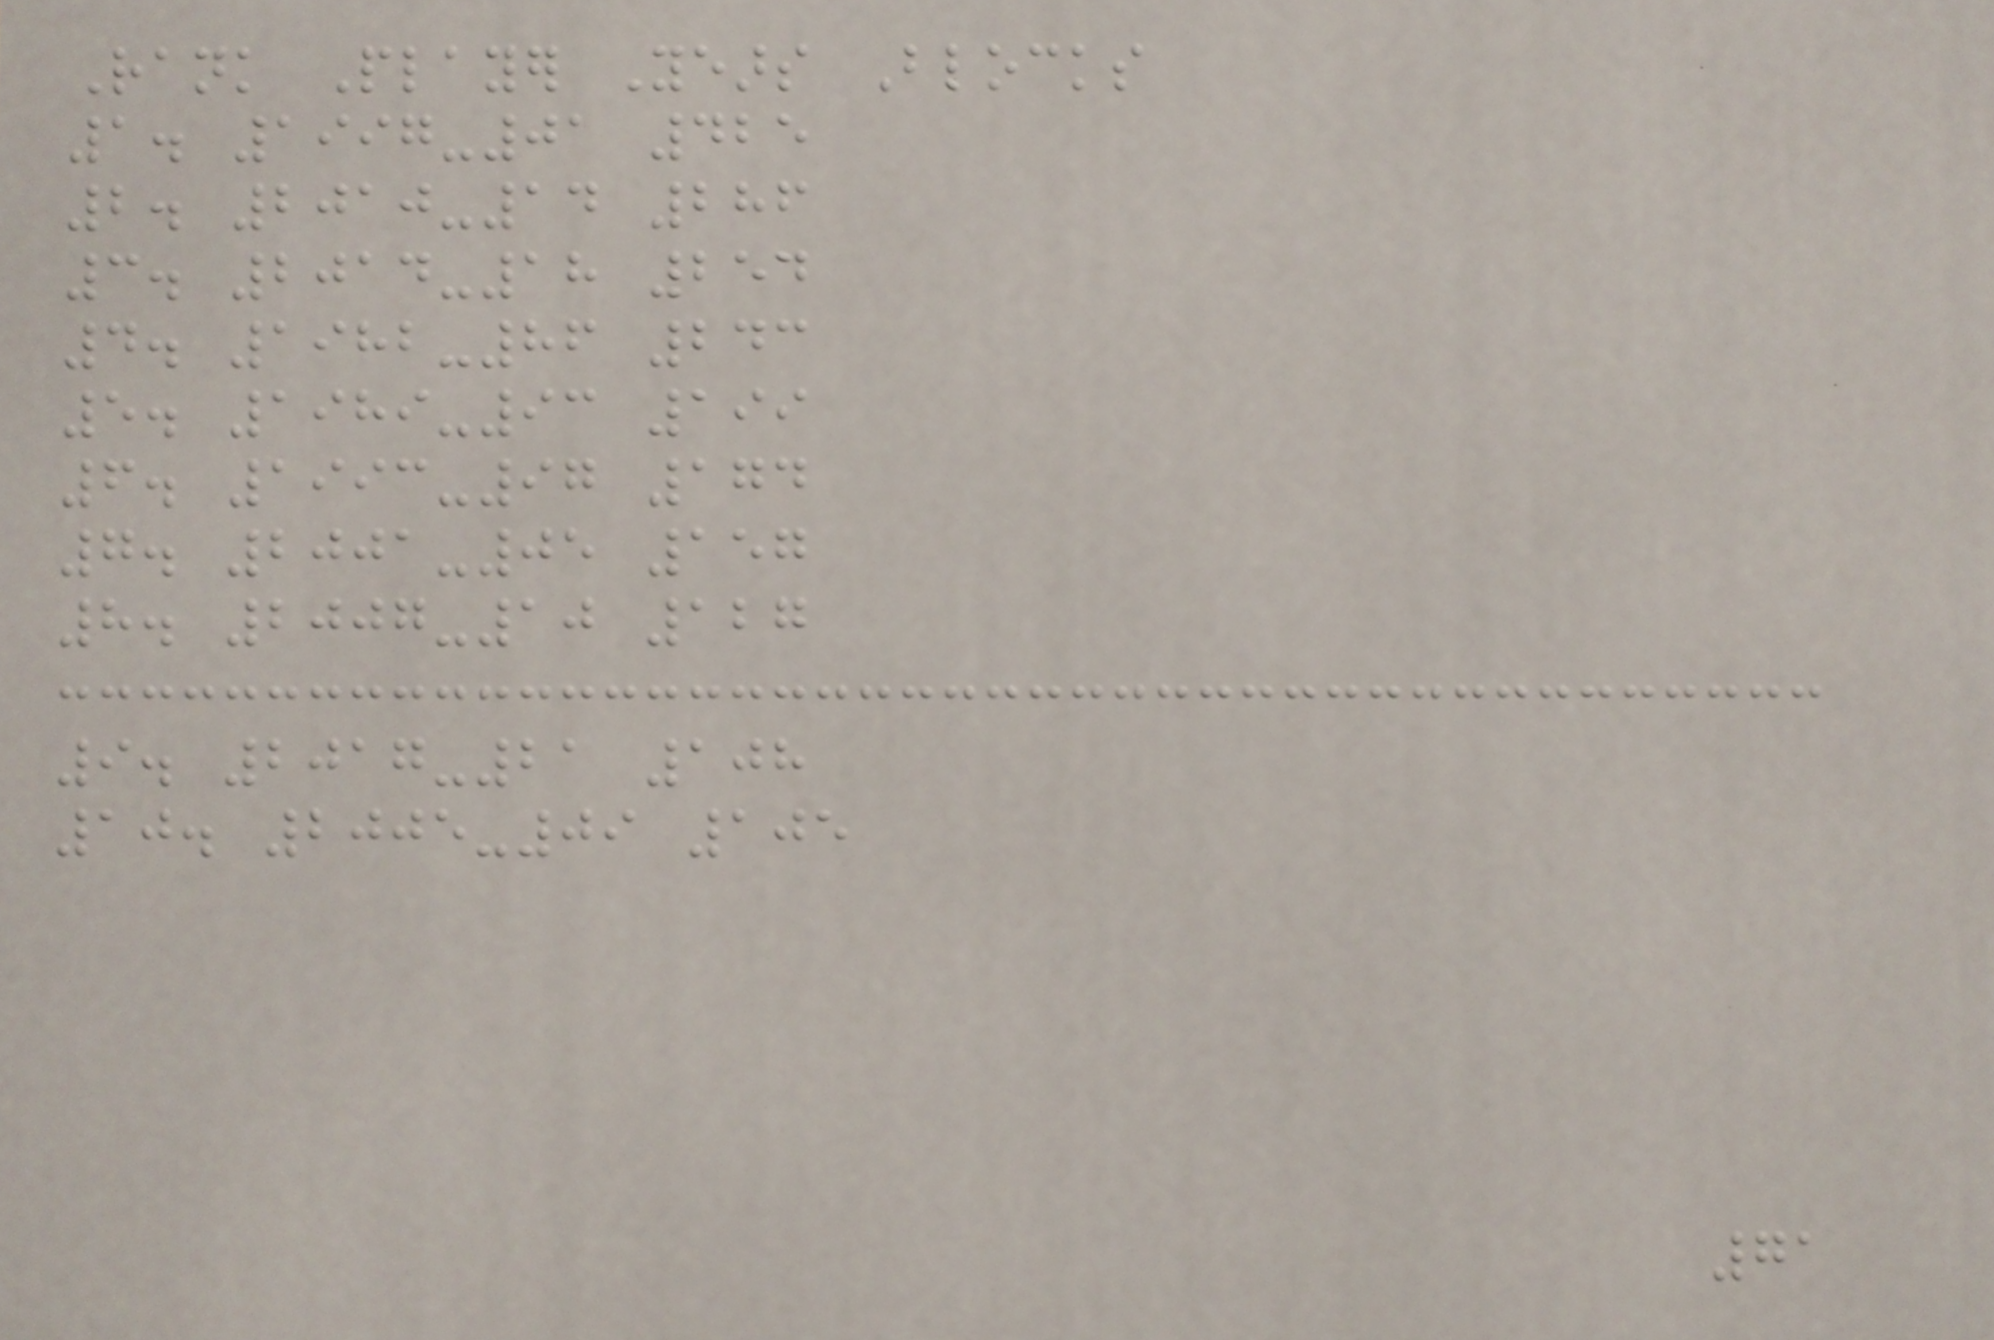Rank Player Years Blocks
1. 1997-01 425
2. 2010-14 286
3. 2014-18 254
4. 1982-86 243
5. 1989-93 199
6. 1993-97 174
7. 2001-05 157
8. 2007-10 127
9. 2017-21 108
10. 2005-09 105
71
